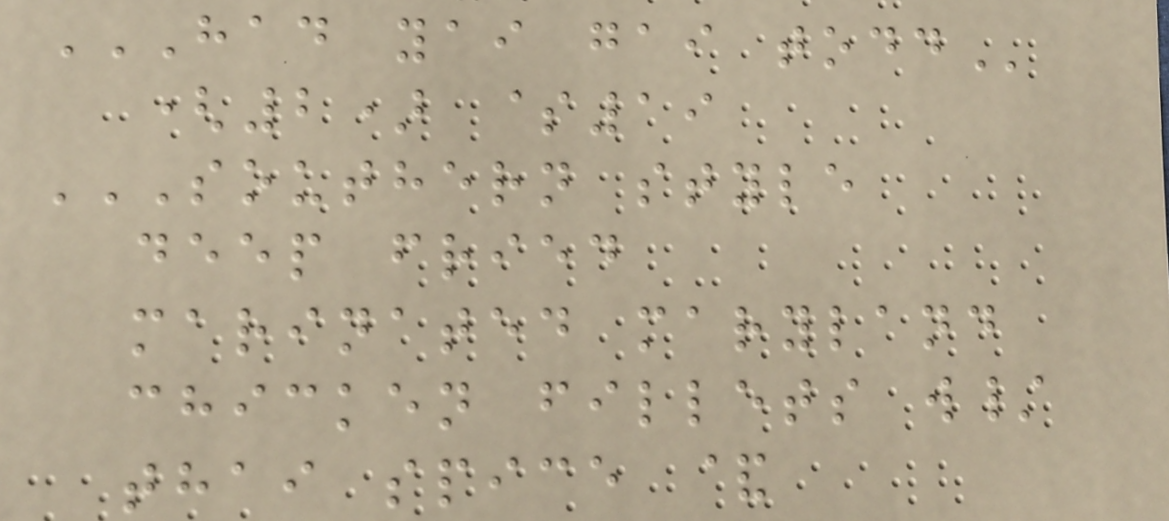HAD YAI GAI TODD
(2) $19
SOUTHERN STYLE
DEEP FRIED
MARINATED MARYLAND
CHICKEN FILLETS W/
THAI SPICE &
